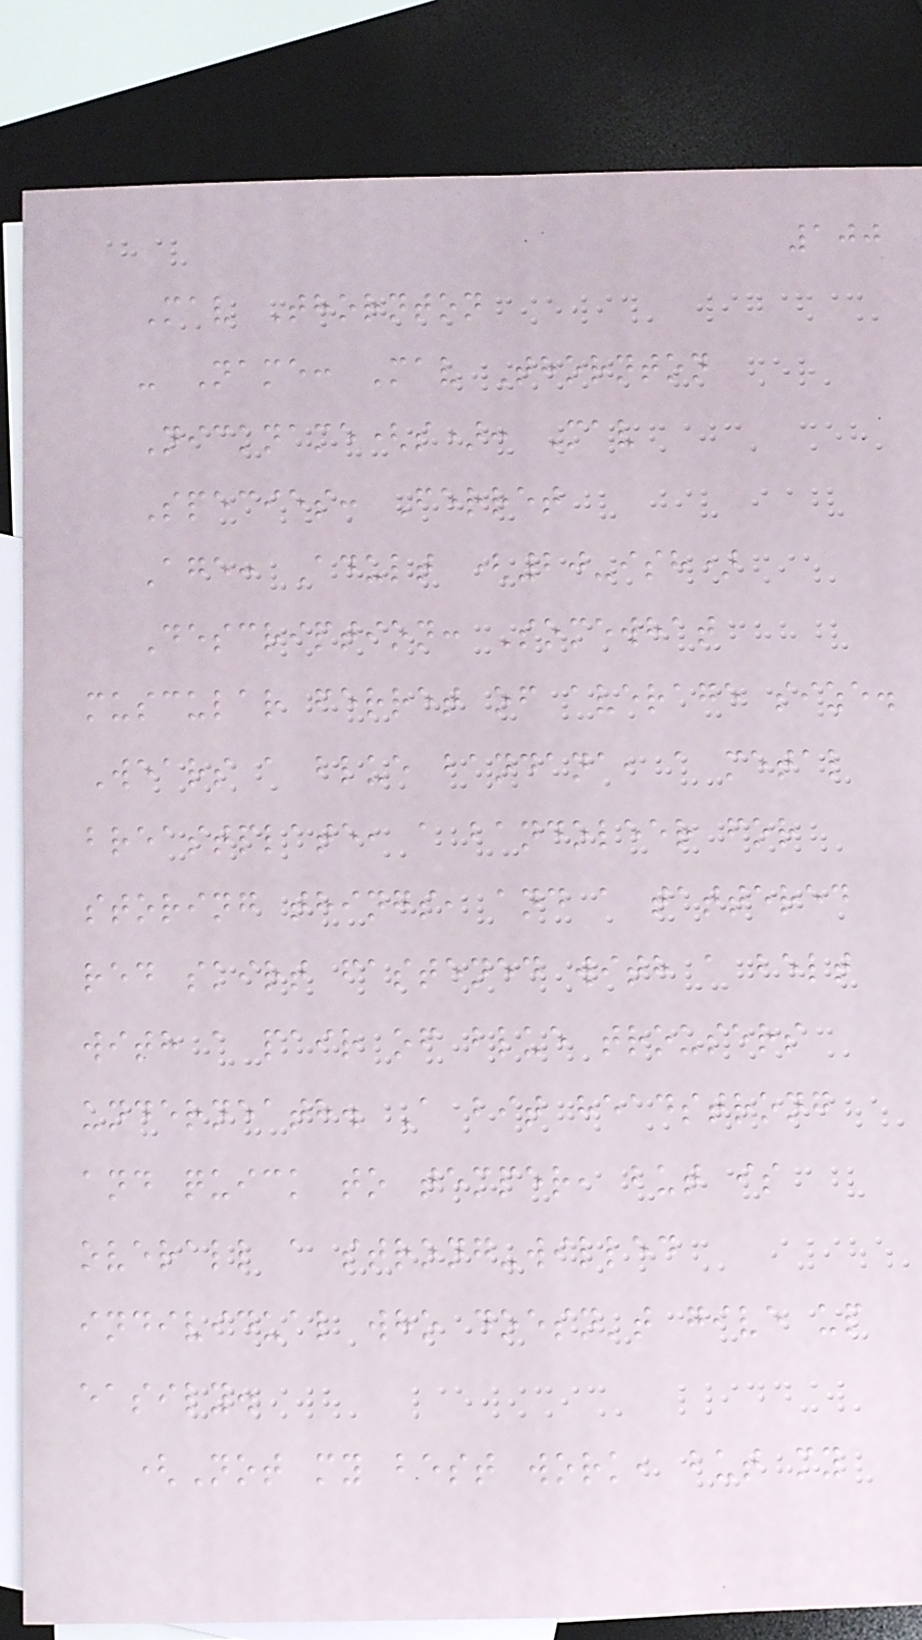100
Mav Thornton
- Name: Mav Thornton
Nickname(s): Mav
Species: Ferret
Age: Adult (20-ish)
Description: Somewhat
muscular ferret of average size.
Wears a blue bandana, a metal
breastplate, a bandoleer for
storing things, and a tattered
red skirt fastened with a belt
with a pair of blue trousers
underneath. A bit headstrong
and quick to temper, but is
overall a strong-willed
individual who doesn't give up
easily.
(Not my best work, but my
